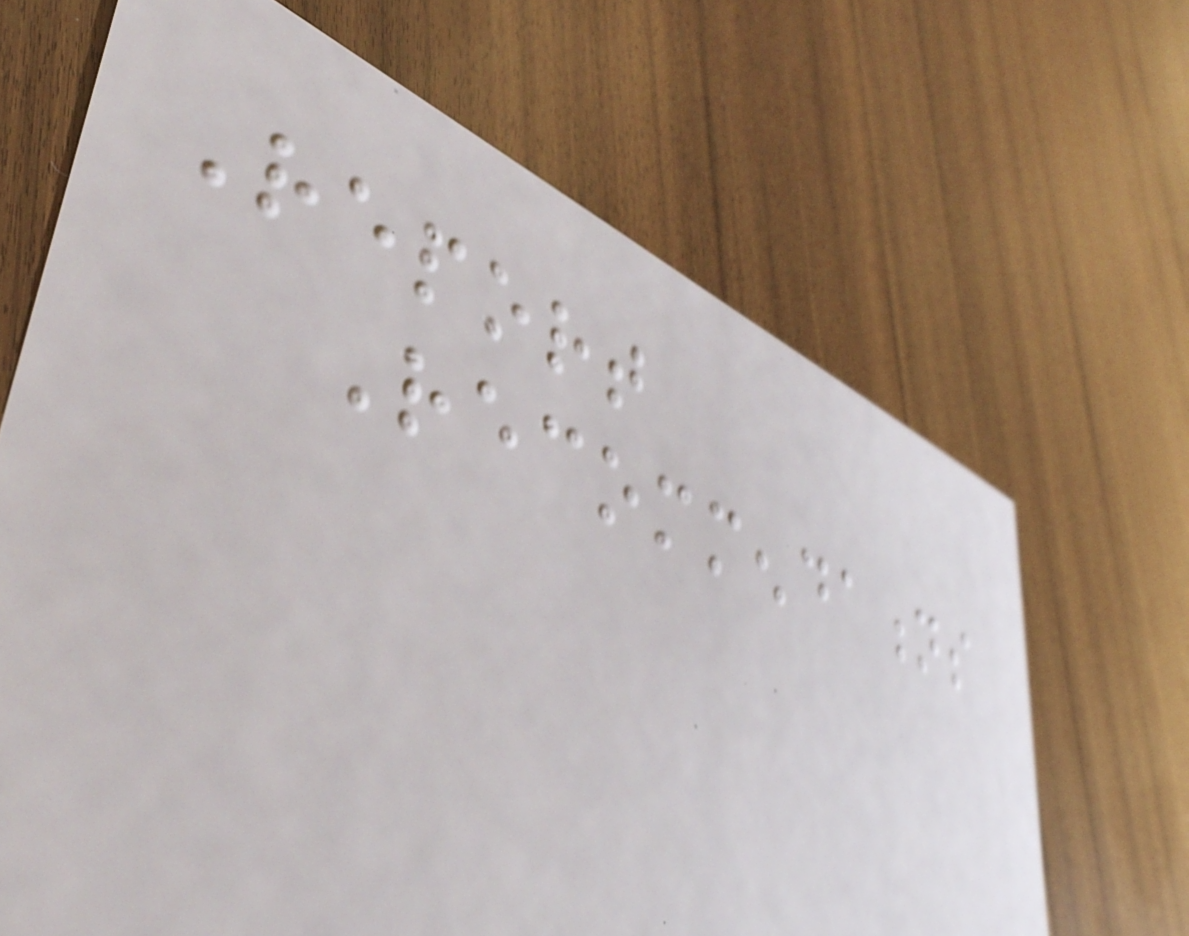Report
Recommendations
